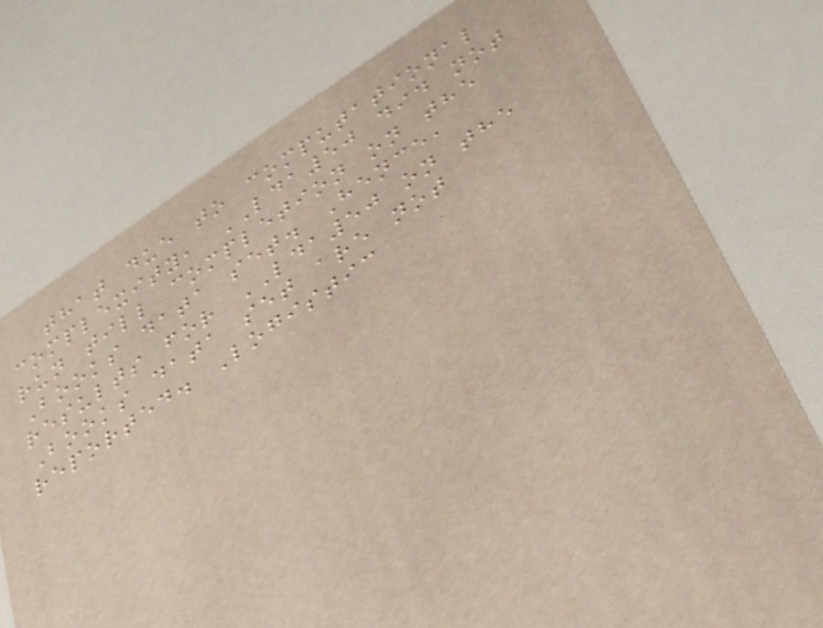that due to computational
complexity, LDA50 did not
run till completion on the
Books data set. Hence,
results for LDA50 on the
Books data set are not
reported. Logistic
